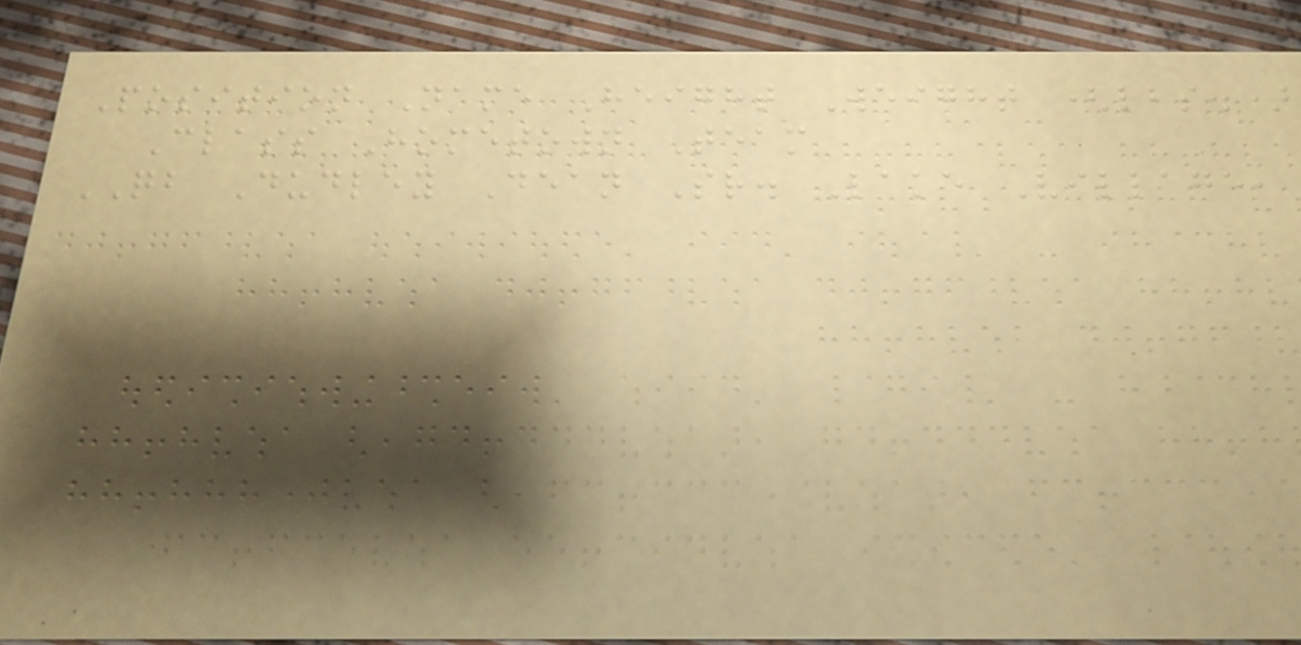Position Name Height Weight (lbs.)
Class Hometown Team
QB Dudley Dean Sr. Lake Village,
